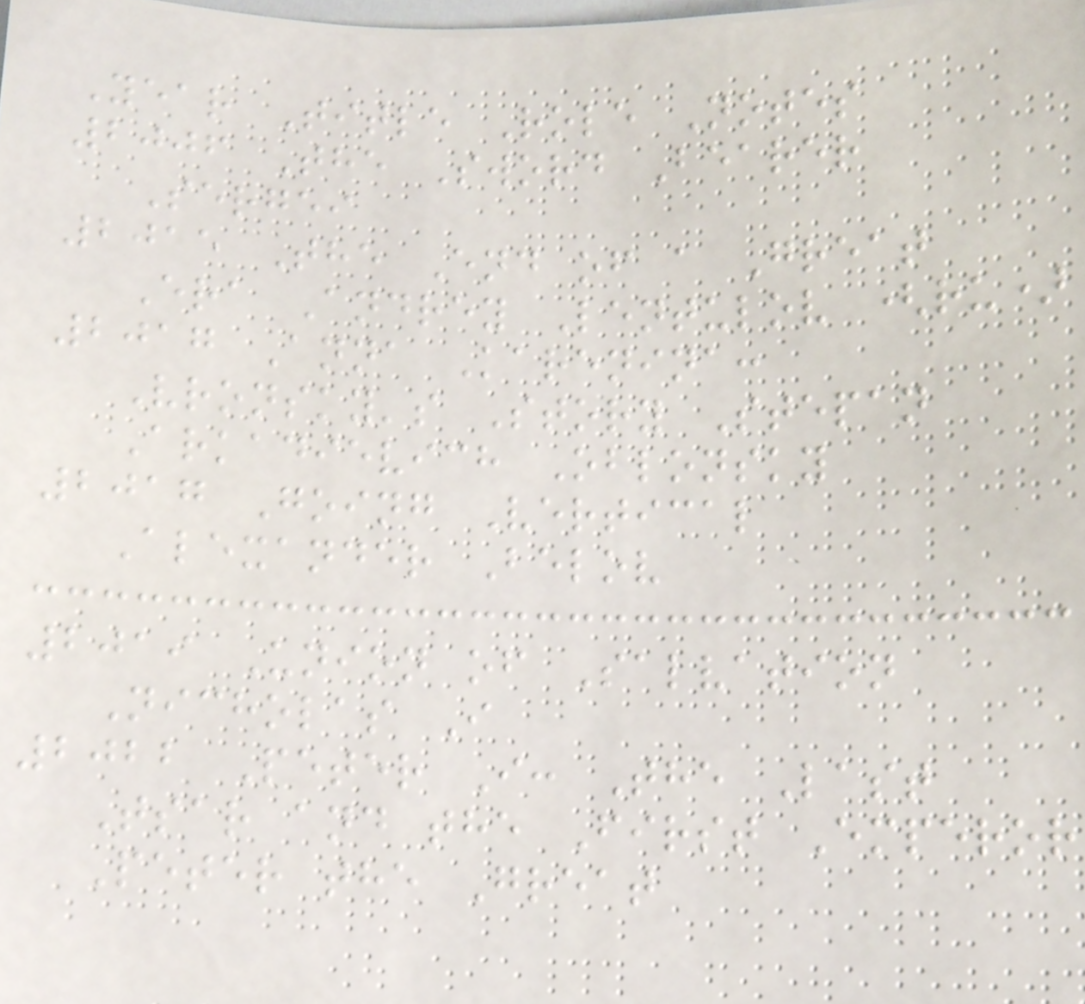Year Title Role Notes
2006 The Sword Bearer
Sergei
2015 The End of a Great
Era Andrey Lentulov (ru)
2017 Anna Karenina:
Vronsky's Story Stepan
Arkadievich Oblonsky
2017 Going Vertical
Alexander Belov
2019 Union of Salvation
Nicholas I
2022 Peter I: The Last
Tsar and the First Emperor
Peter the Great
